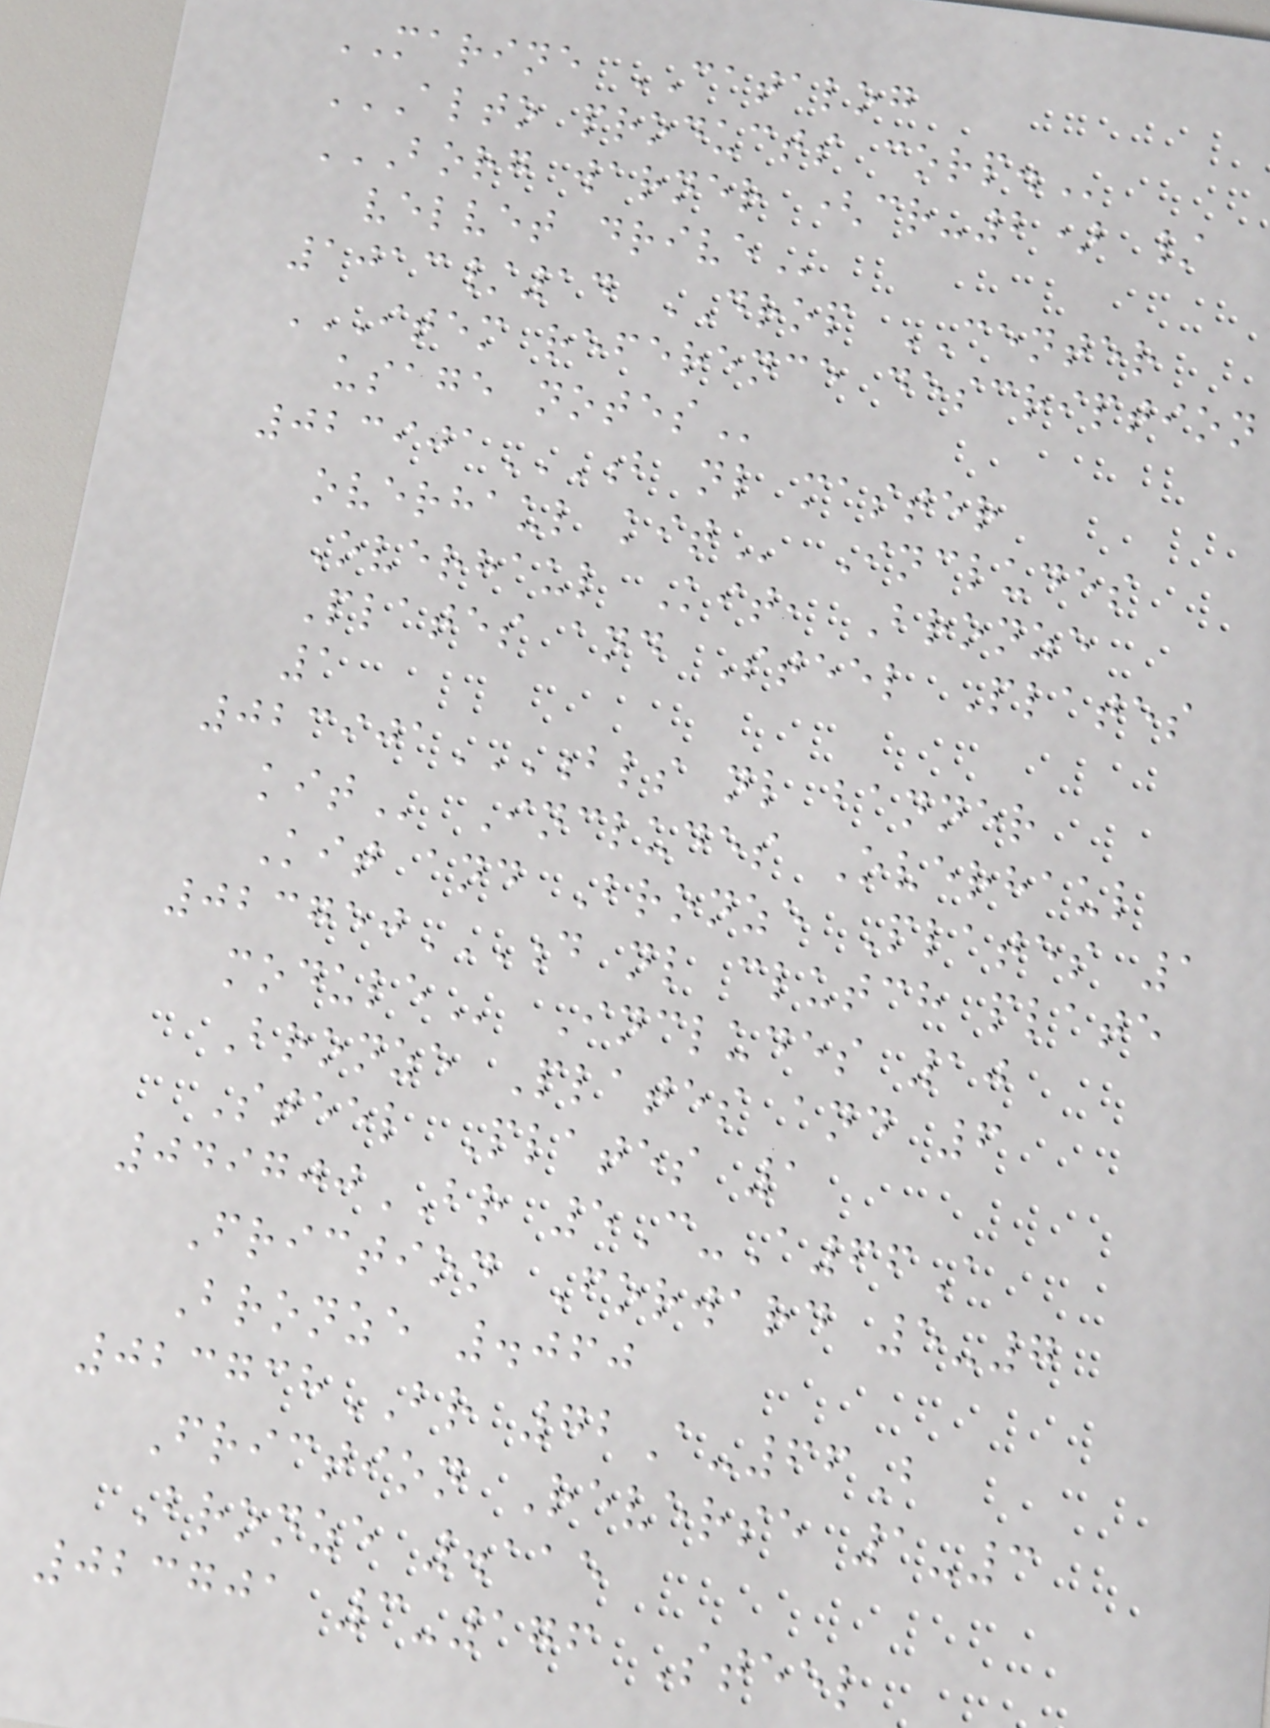MARINE CATALOG
ALTO PRODUCTS CORP.
BORG WARNER (CR-2) /
VELVET DRIVE
1013/14 DROP CENTER
ITEM REFERENCE DESCRIPTION
USAGE NOTES
023901B NL MASTER
OVERHAUL KIT Includes
Overhaul Kit, Bronze
Plates and Steel Plates
1
023901BLS NL BANNER
KIT Includes Overhaul
Kit and Bronze Plates 1
023750D NL CLUTCH PLATE
MODULE Includes 10
Bronze Plates and 6
Steel Plates 1
049700BR 5C-A66A
Friction Forward 5-7
Bronze .060
023738BR 72A-66B
Friction Reverse 1-3
Bronze .115
023701 3-176 Steel
